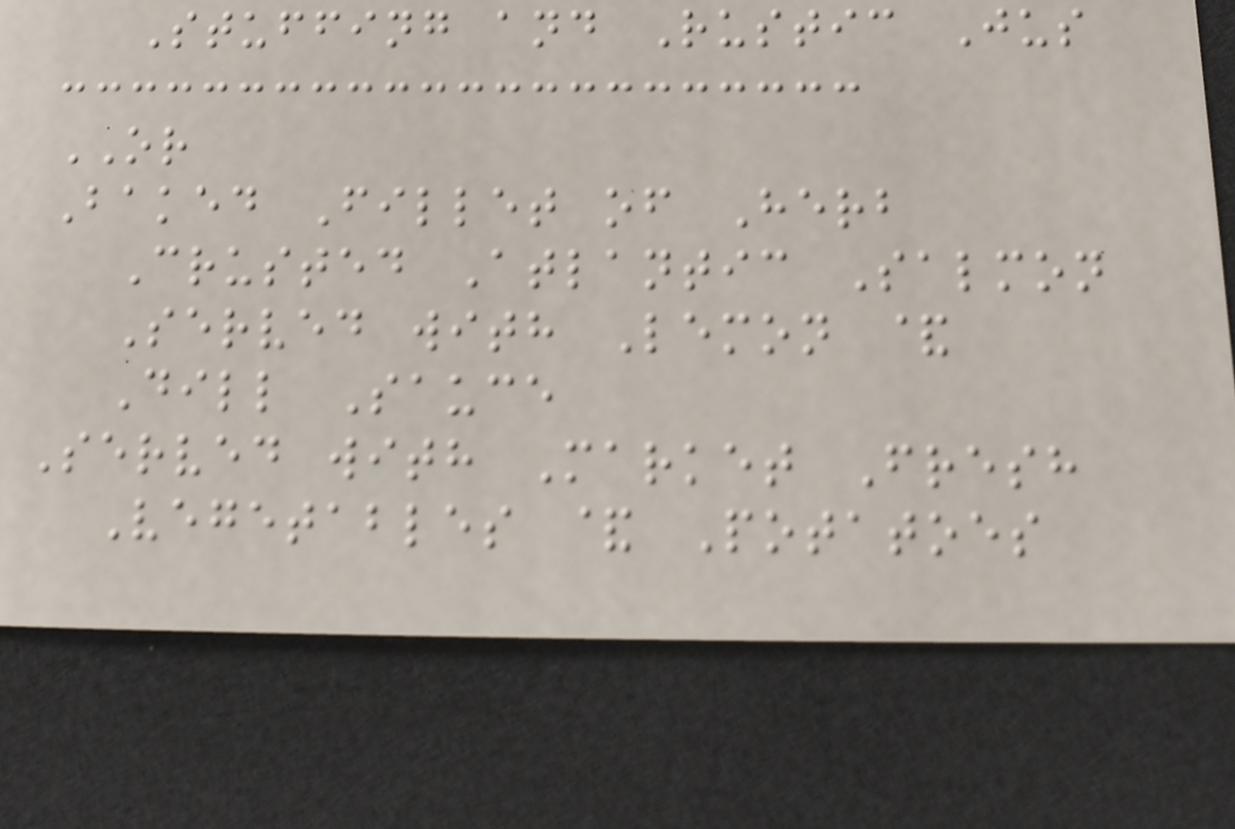Stuffing and Rustic Jus
OR
Baked Fillet of Herb
Crusted Atlantic Salmon
Served with Lemon &
Dill Sauce
Served with Market Fresh
Vegetables & Potatoes
